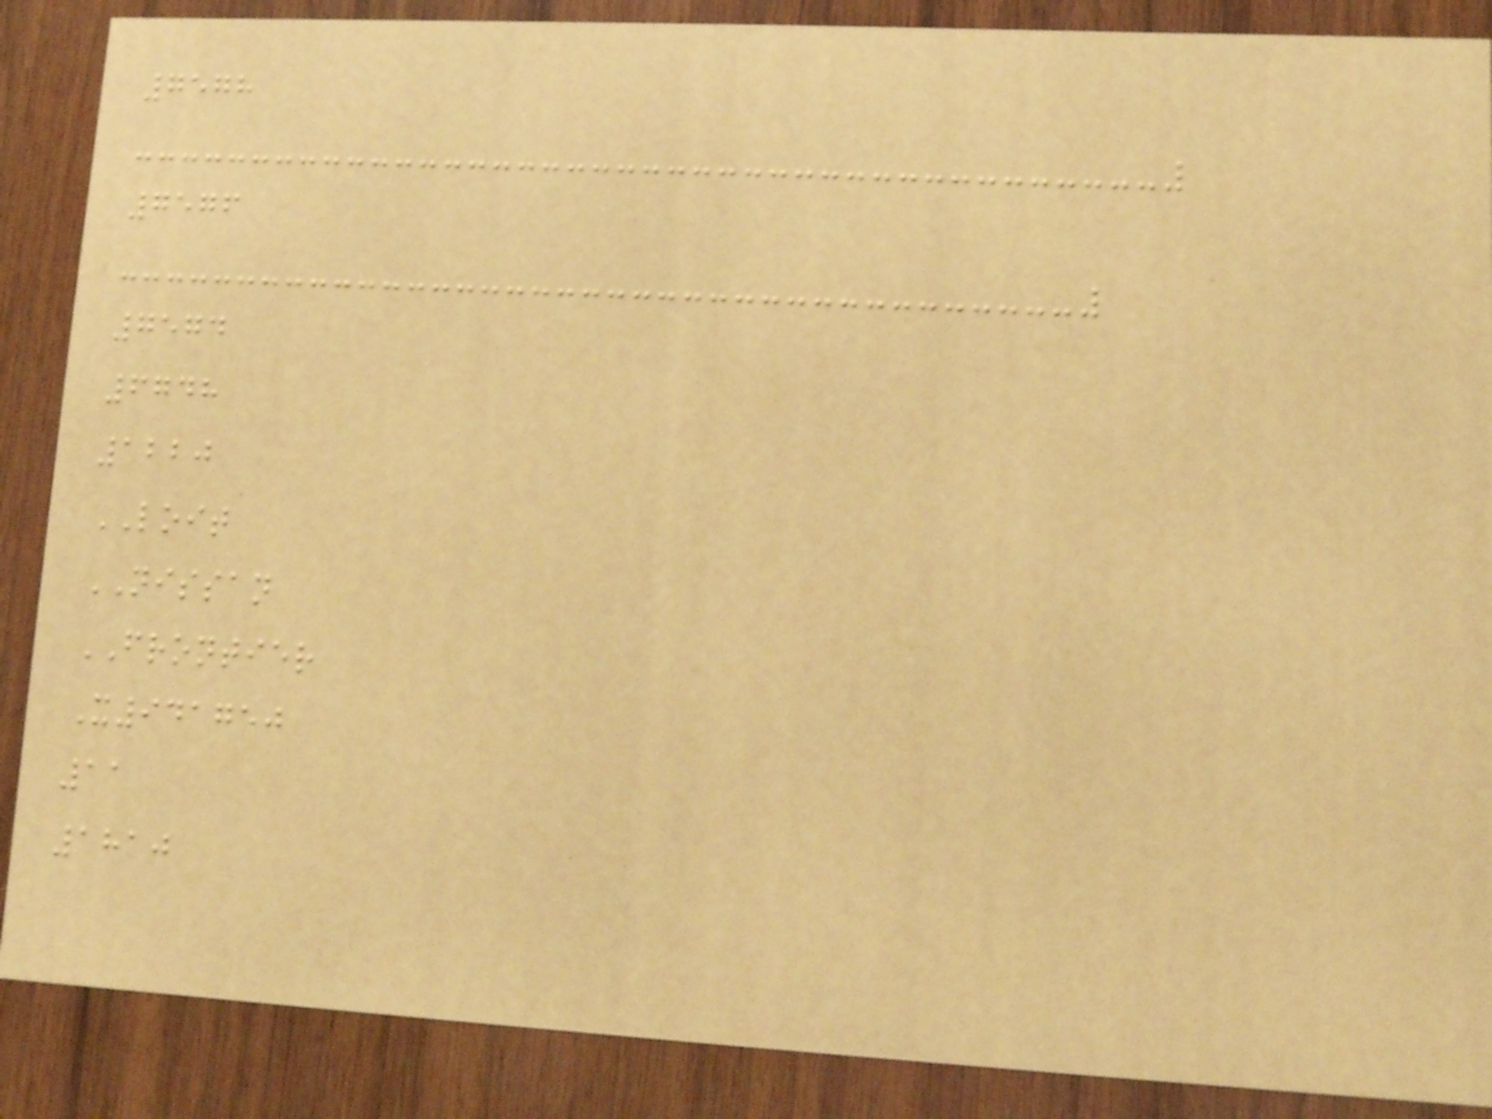7578
7576
7574
6748
1220
LOIT
NISSAN
FRONTIER
X941750
11
1810
